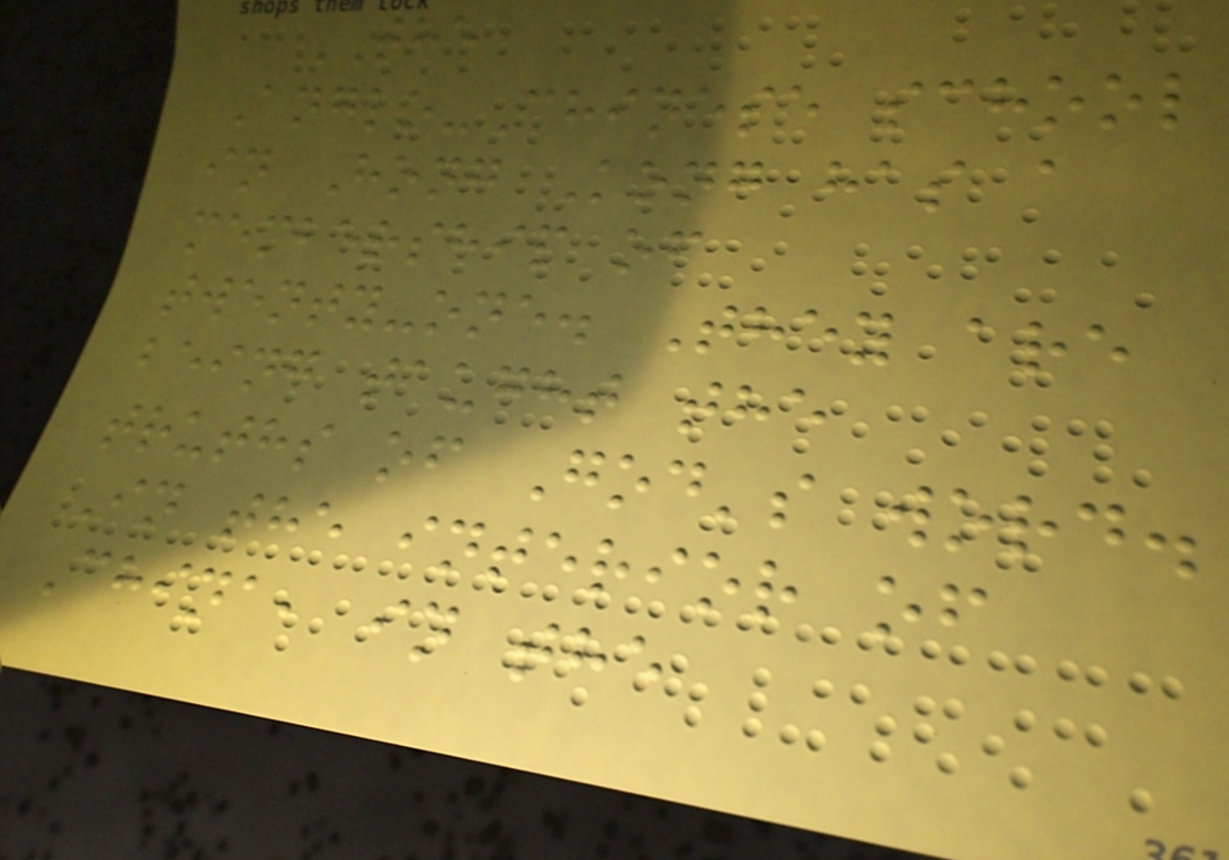THE
Anglo-Chinese school
in Hong Kong has a
membership of
twenty-one. They are
being taught the
truths of God's word.
In the interior of
China, in the
